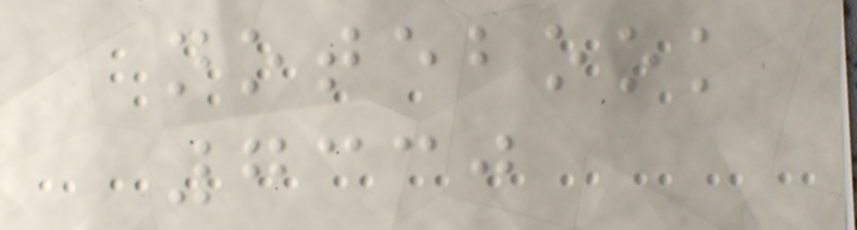notebook
7330
